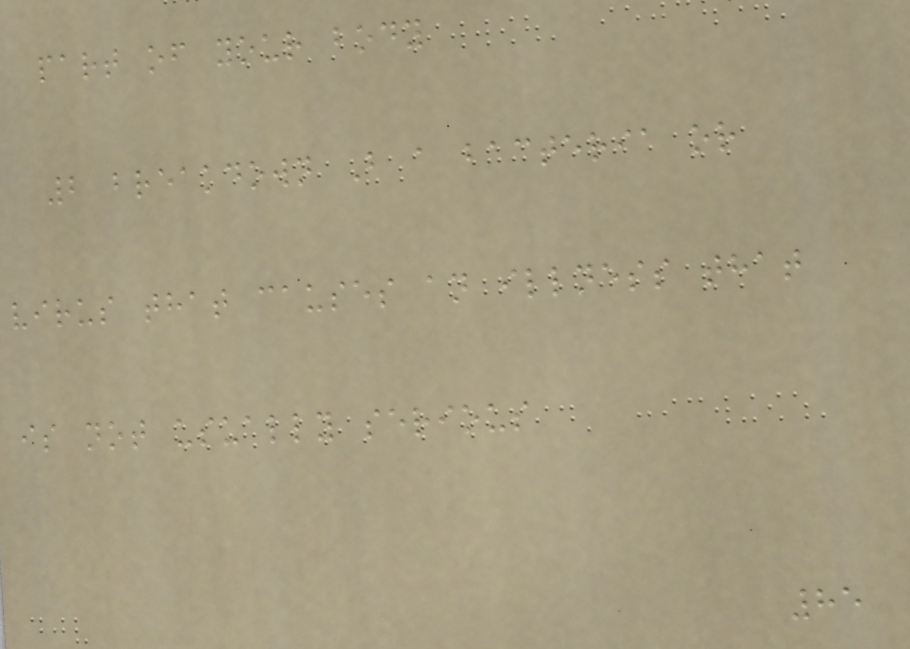part of your body
2 breakdown B a bacteria or
virus that causes an illness that
is not usually serious
85
